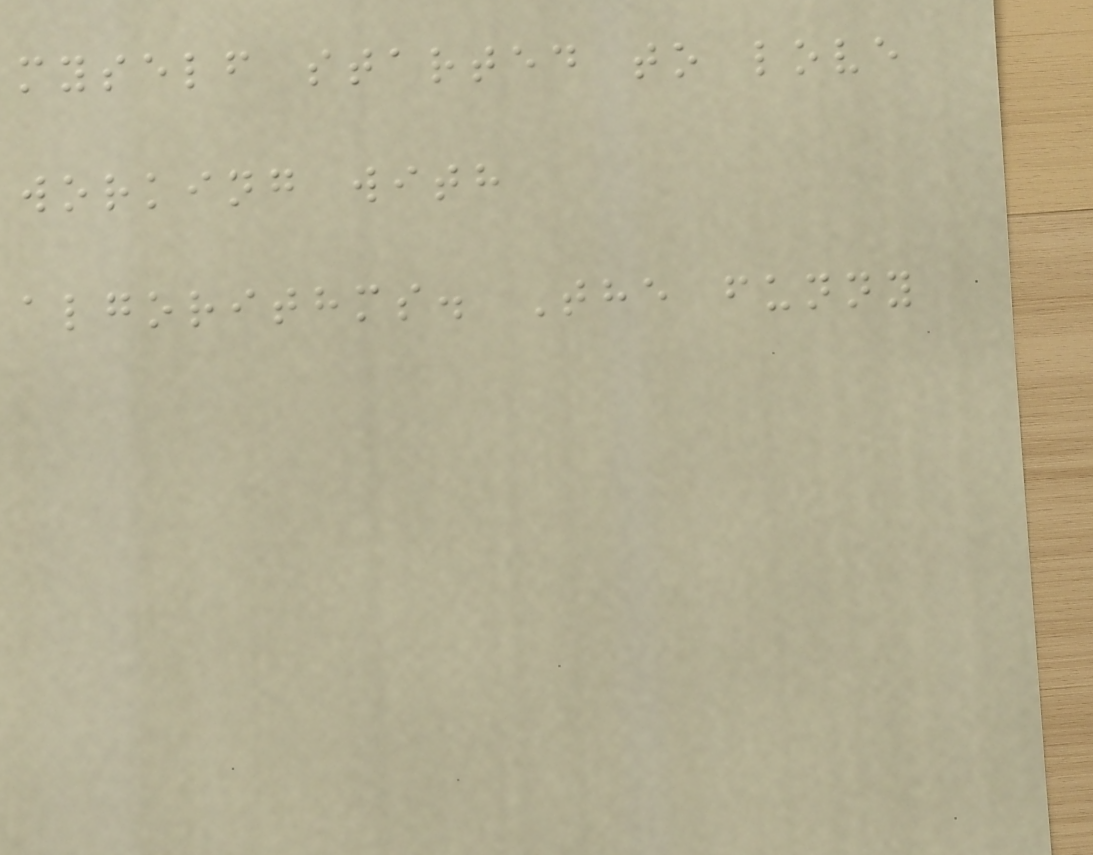myself started to love
working with
algorithms. The funny
